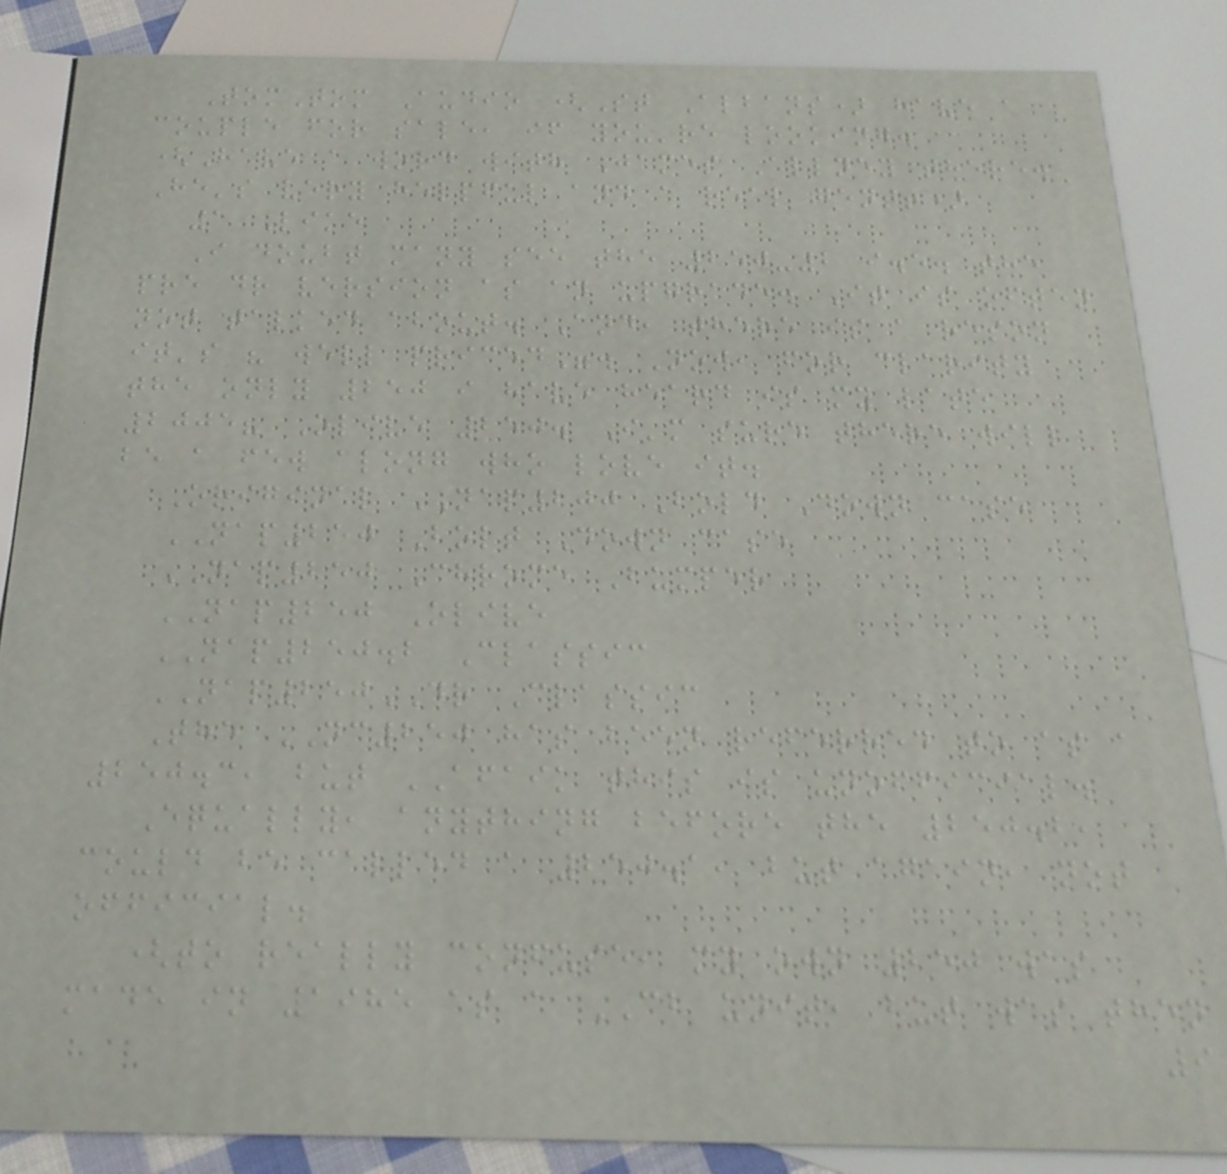TomTom Audio (St Albans) have a
couple for sale, if you're looking.
(Have a word with James Allney there.
He's very helpful and a real gent!)
1 Like
I doubt many see the 250-2 i.e. the
pre dr version as an upgrade. It is often
not talked about. And, there is a reson
it's " well priced". Now, for clarity
the only 250 i have heard is my late
2005? Olive 250. I'm sure there will
be a few along who love it.
Original NAP200 Bold Down case
NAP250 Bolt Down case
NAP250 Chrome Bumper
NAP250 Olive
NAP250.2 Classic
NAP250DR Classic
The NC250 has been referred to as a
250.3, but AFAIK this is unofficial.
Equally, anything before the 250.2,
could be called a 250.1, but again, not
official.
(to really confuse, my own 250 was
made in 1985 as a CB unit, but was then
9
